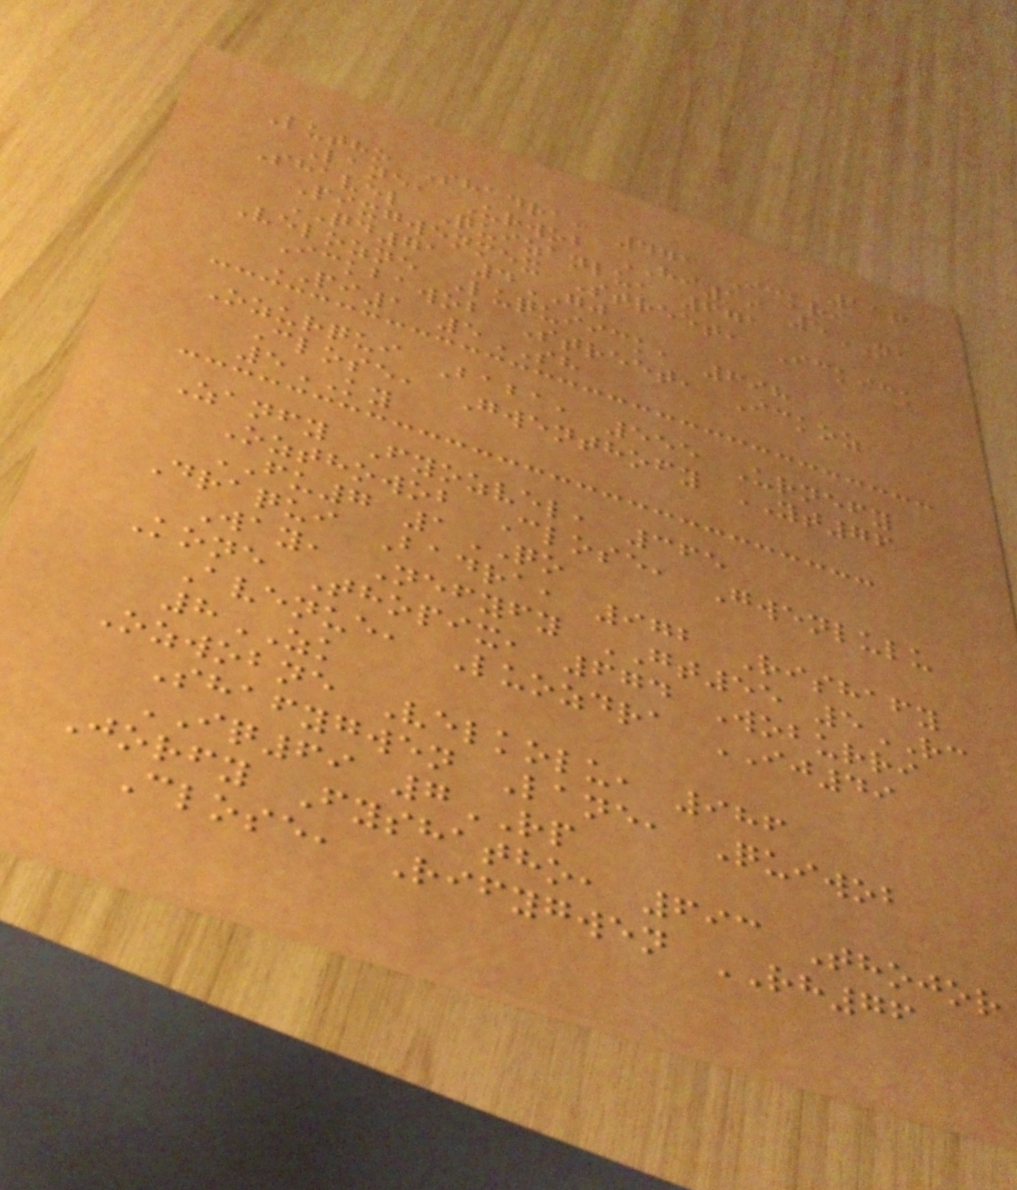116
Lutho Shadra, 471 Ickri
Lane, Urwob HI19 5NA
Shavel Quizanlu, 671
Pixgwenmex Street, Ickick
QD71 4GJ
Velozne Luquiick, 698
Ickbawob Street, Ickoz
PI1 5SH
Ozurqui Baba, 555 Urnefy
Close, Gwenthofy YT76
5KY
Zanfy Fyozvel, 365
Ozthowob Close, Gwenlulu
FU7 1QO
Draqui Badra, 972 Rishafy
Way, Nefyfy GT55 5RC
Kone Thopix, 674 Woburri
Avenue, Luozdra IJ49
8ZK
Ozwobne Velkolu, 986
Shafygwen Lane, Quiwob
IQ69 7RP
Jorfy Fyshatho, 693 Thojor
Close, Rifygwen RH76
